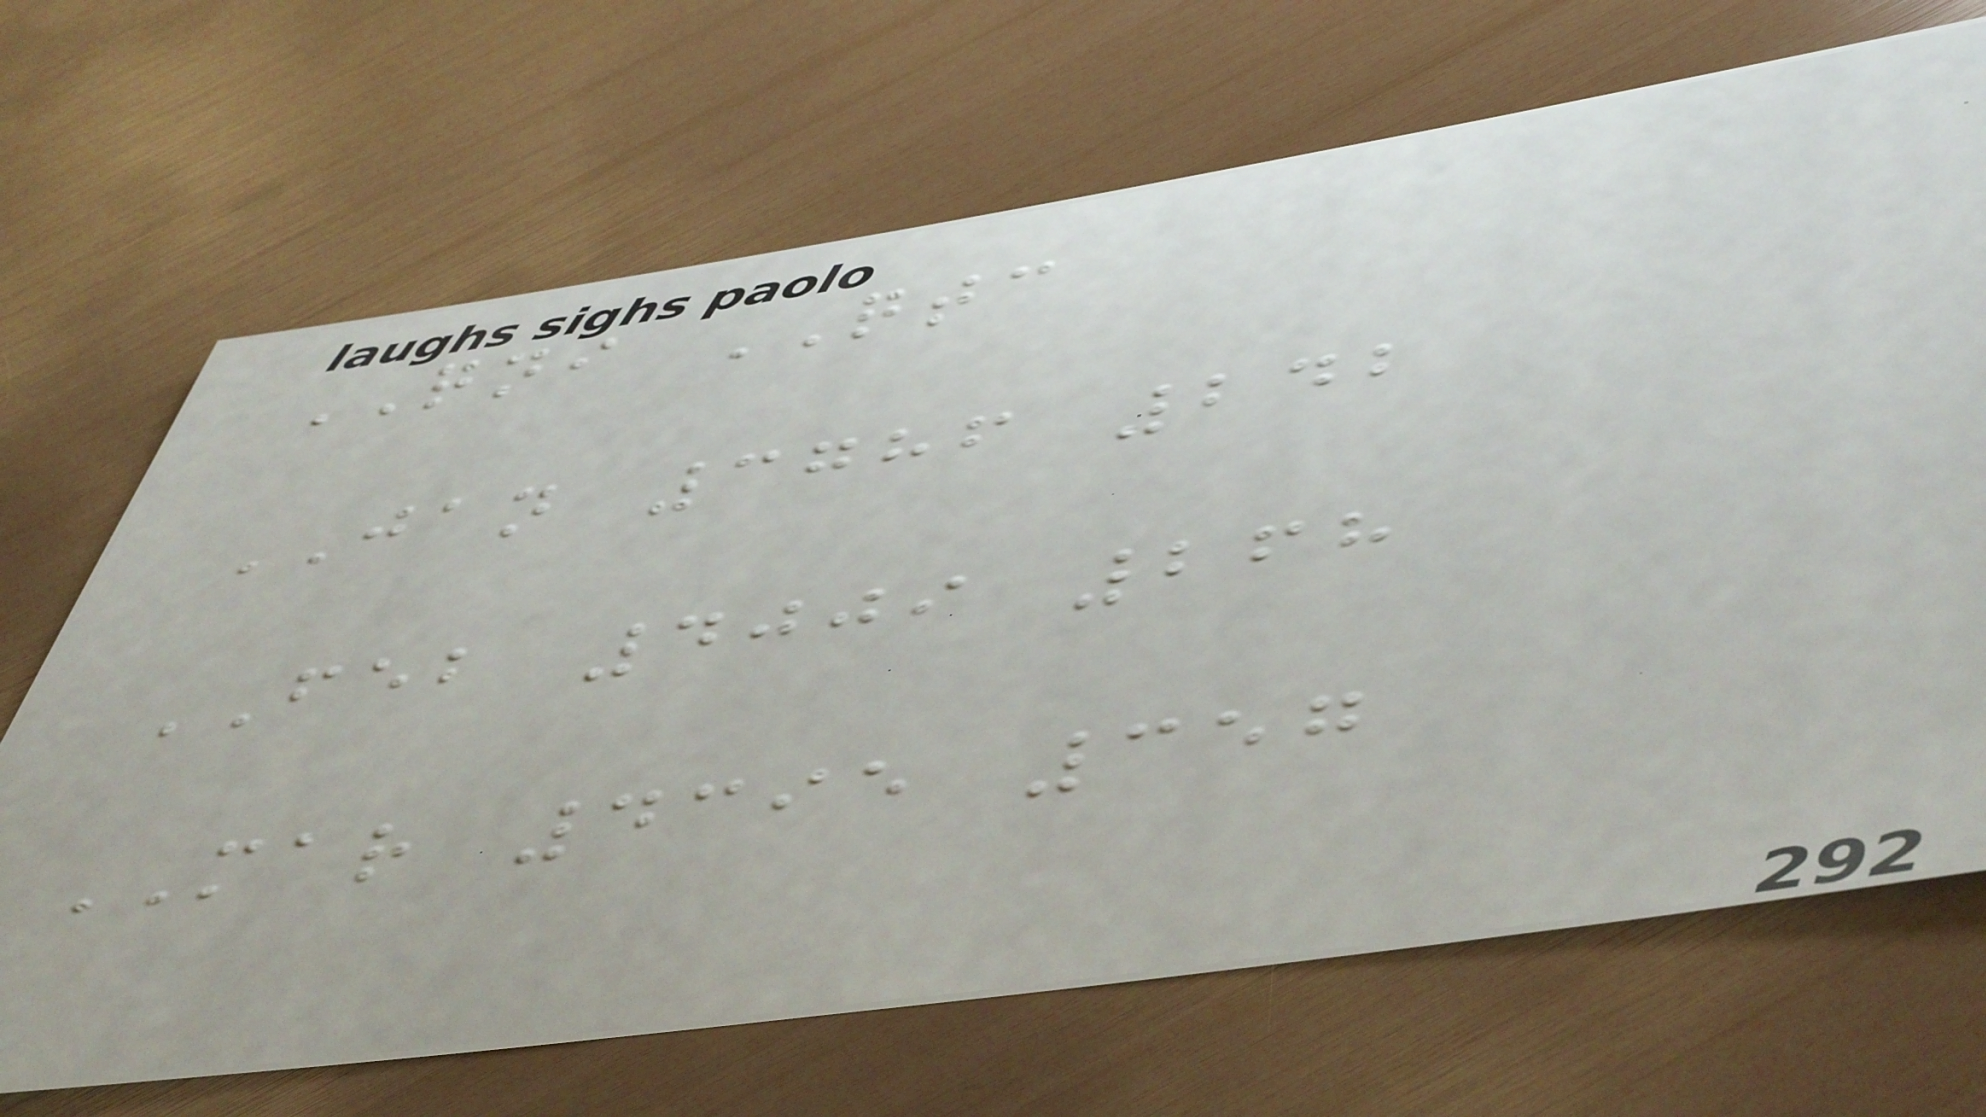QNI QTC
JAN 3786 242
FEB 4009 268
MAR 4395 357
